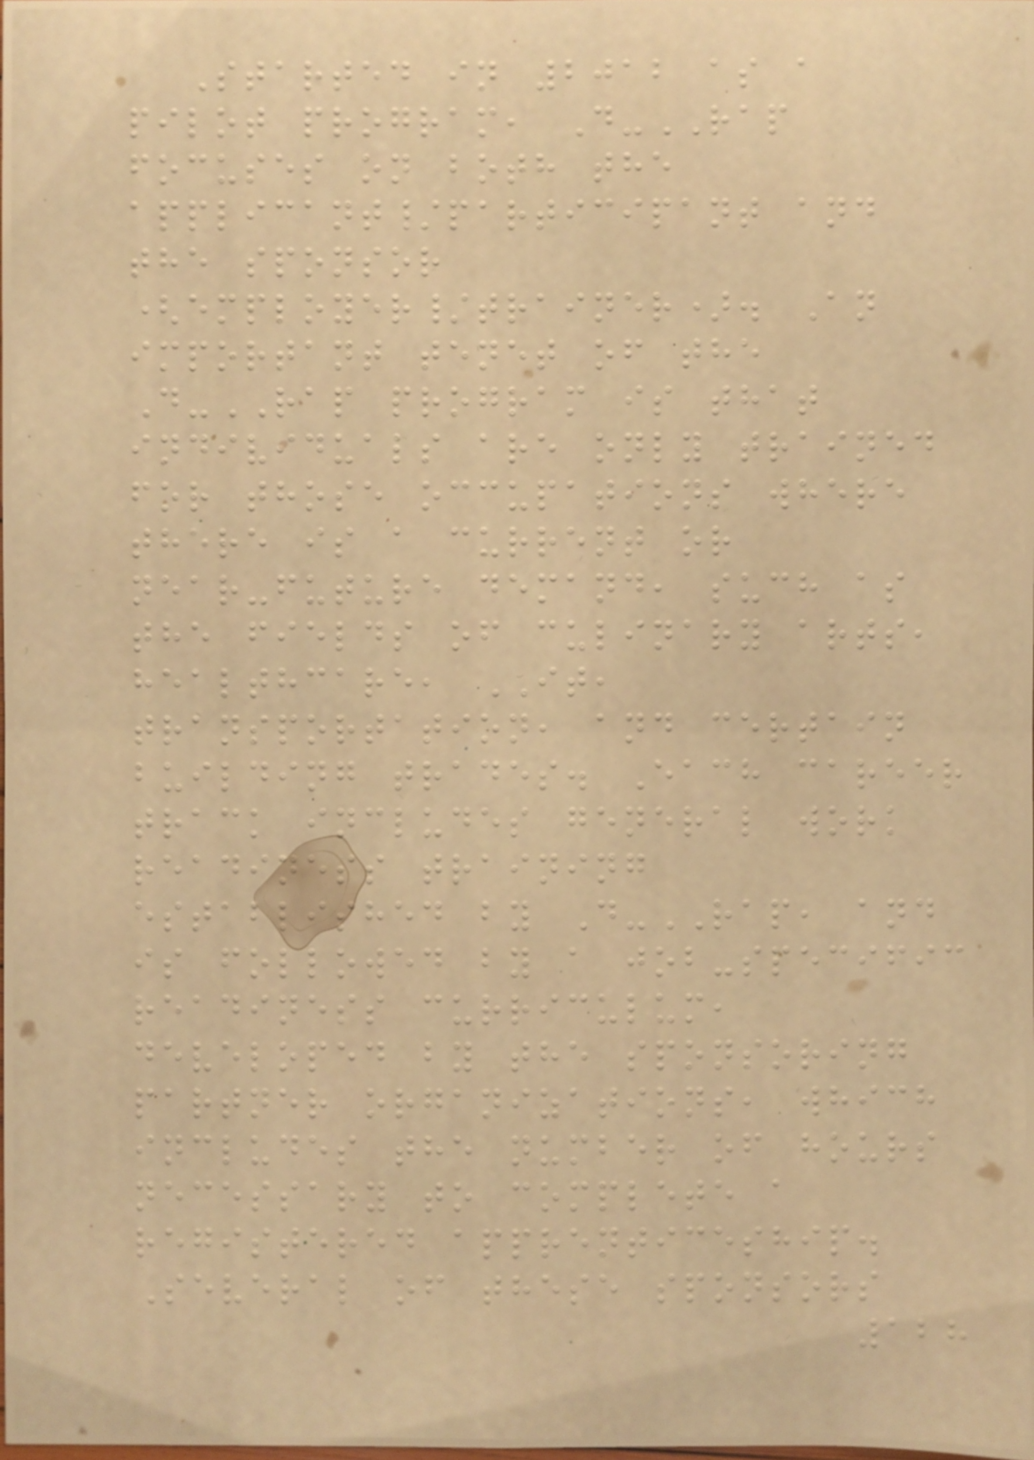Started in 2012 as a
pilot program, D-RAP
focuses on both the
applicant/participant and
the sponsor
(employer/trainer). An
important tenet of the
D-RAP program is that
individuals are only trained
for those occupations where
there is a current or
near-future demand, such as
the fields of culinary arts,
healthcare, IT,
transportation, and certain
building trades. Each career
track includes general work
readiness training
established by D-RAP, and
is followed by a job-specific
readiness curriculum,
developed by the sponsoring
partner organizations, which
includes the number of hours
necessary to complete a
registered apprenticeship.
Several of these sponsors
128
